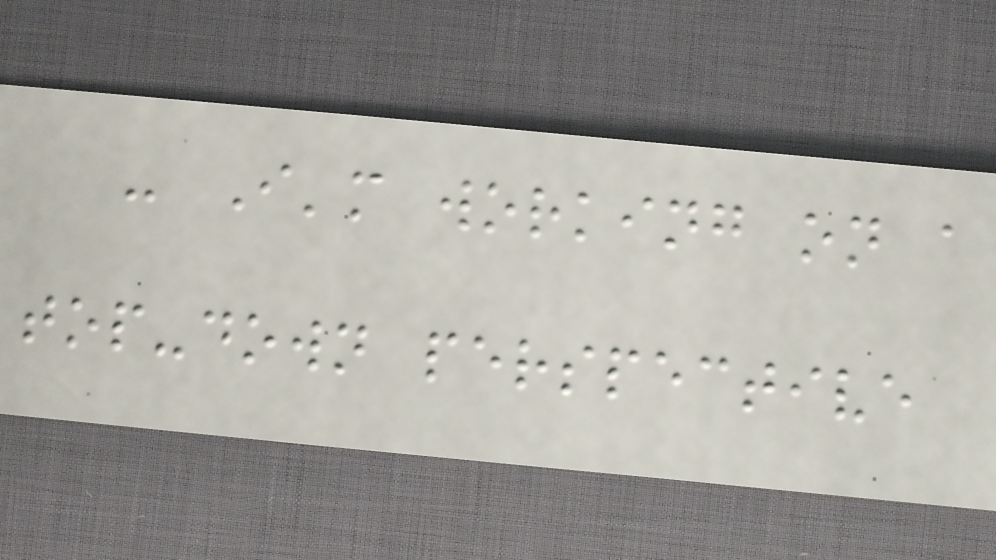- I'm working on a
top-down perspective
